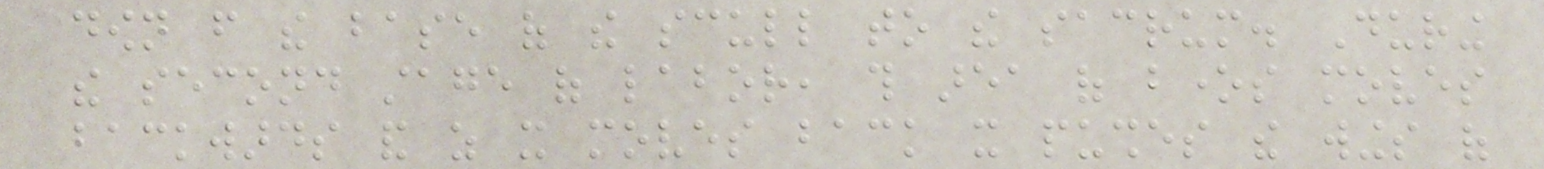down from the base of the scull to the sacrum. During
the second stage of labor, this area of bones moves
backwards and as it moves back it pushes the wings of
